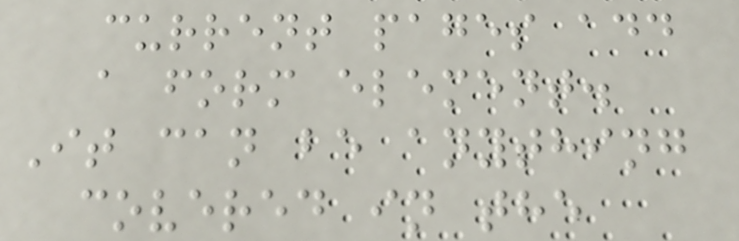current pages add
a form element.
It can be anything
covered in the
